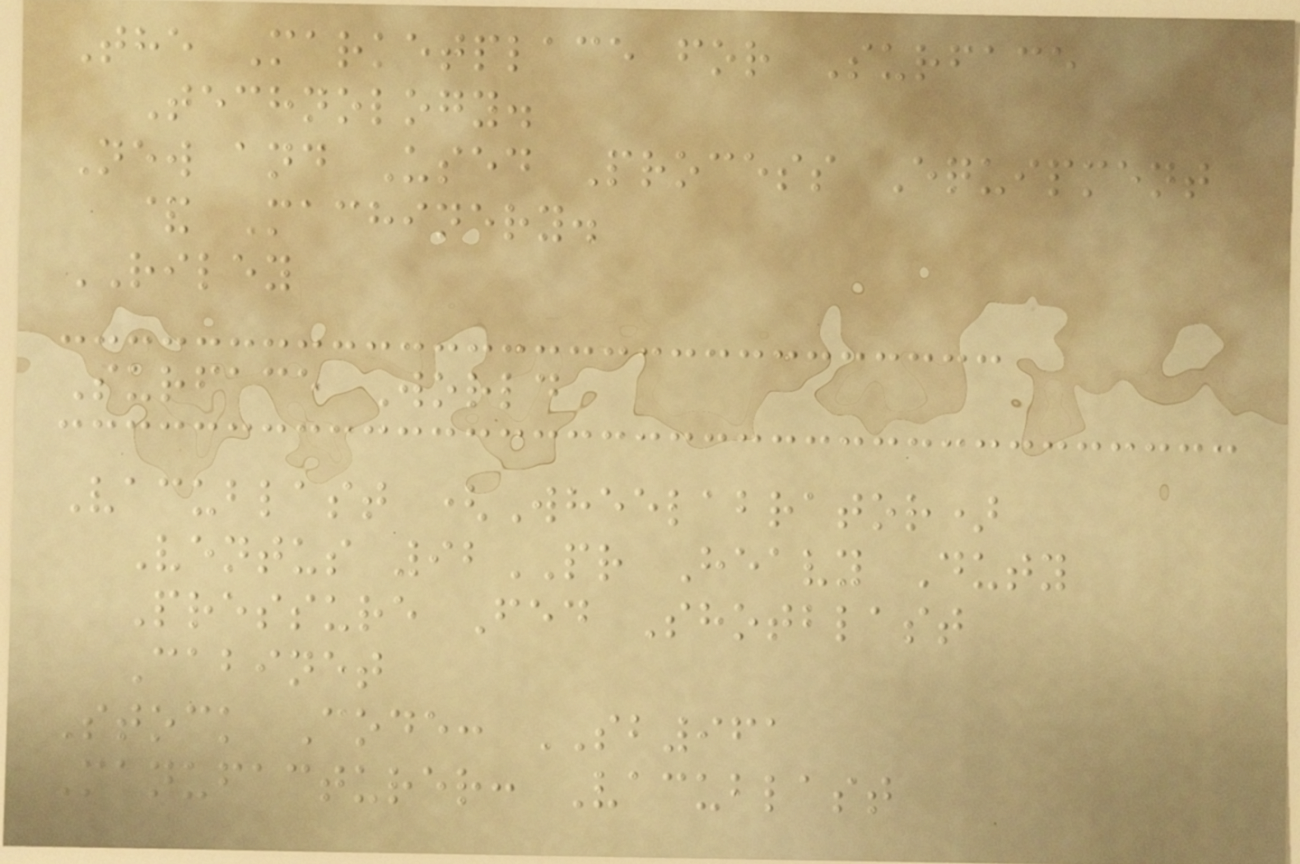The Marketplace for Surface
Technology.
New and Used Process Equipment
& Machinery.
RILEY
Surface World
Vacublast (Wheelabrator)
Ventus 92PR Heavy Duty
Pressure Fed Shotblast
Cabinet
Stock Code: SB961
Manufacturer: Vacublast
